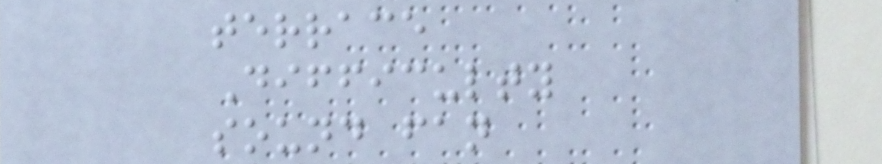terrace
Difficulty
sound fan
